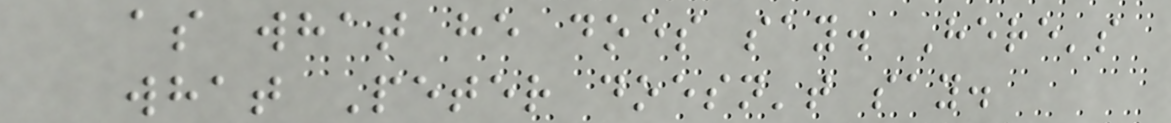as what he does say. Here's
what Peter doesn't say.
